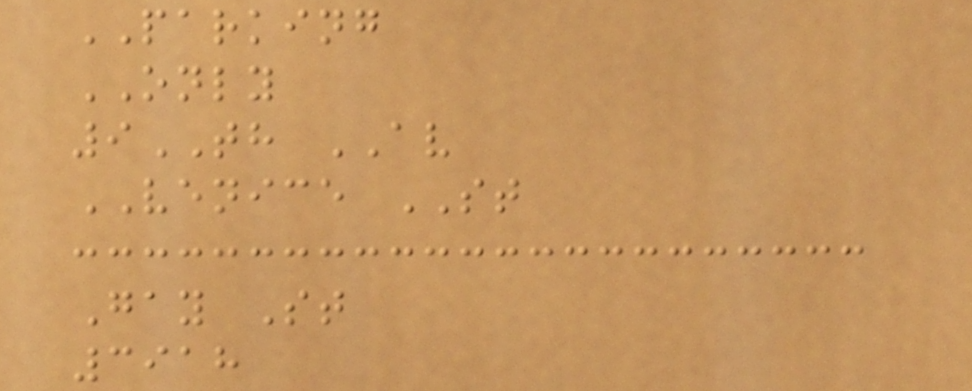PARKING
ONLY
9TH AV
VENICE ST
Gay St
3918
